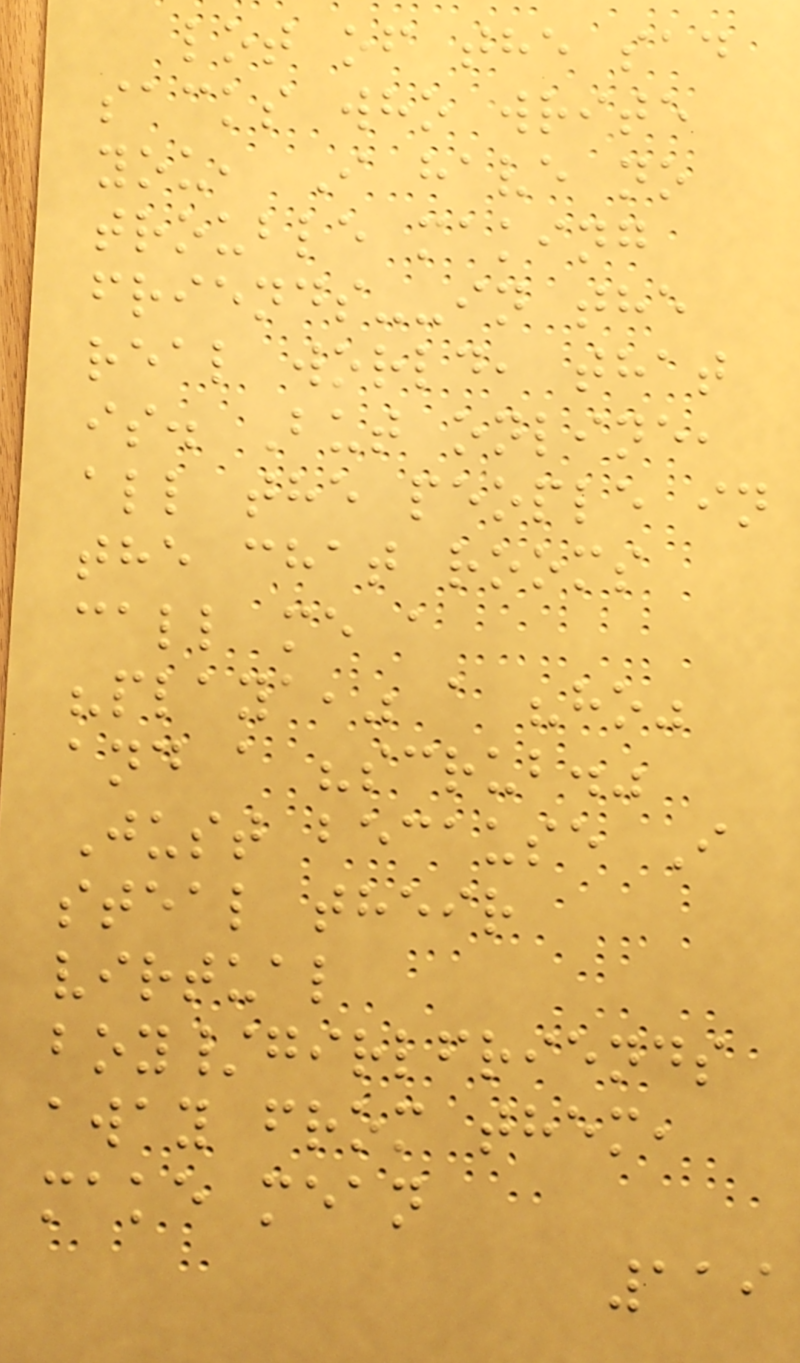lot of the sad
sacks who write
you, I have no
trouble making
friends--in the
real world, that
is. But online,
all the people in
the chat rooms
call me a
"playa," a "ho"
and a "scrub."
Just because I
steal their
virtual
boy/girlfriends
away from them,
make mean
119
